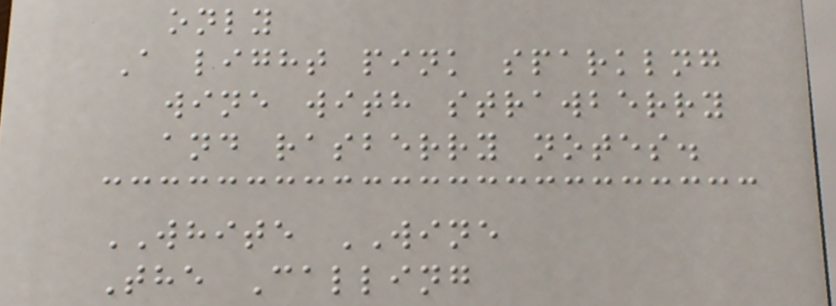only
A light pink sparklng
wine with strawberry
and rasberry notes.
WHITE WINE
The Calling
